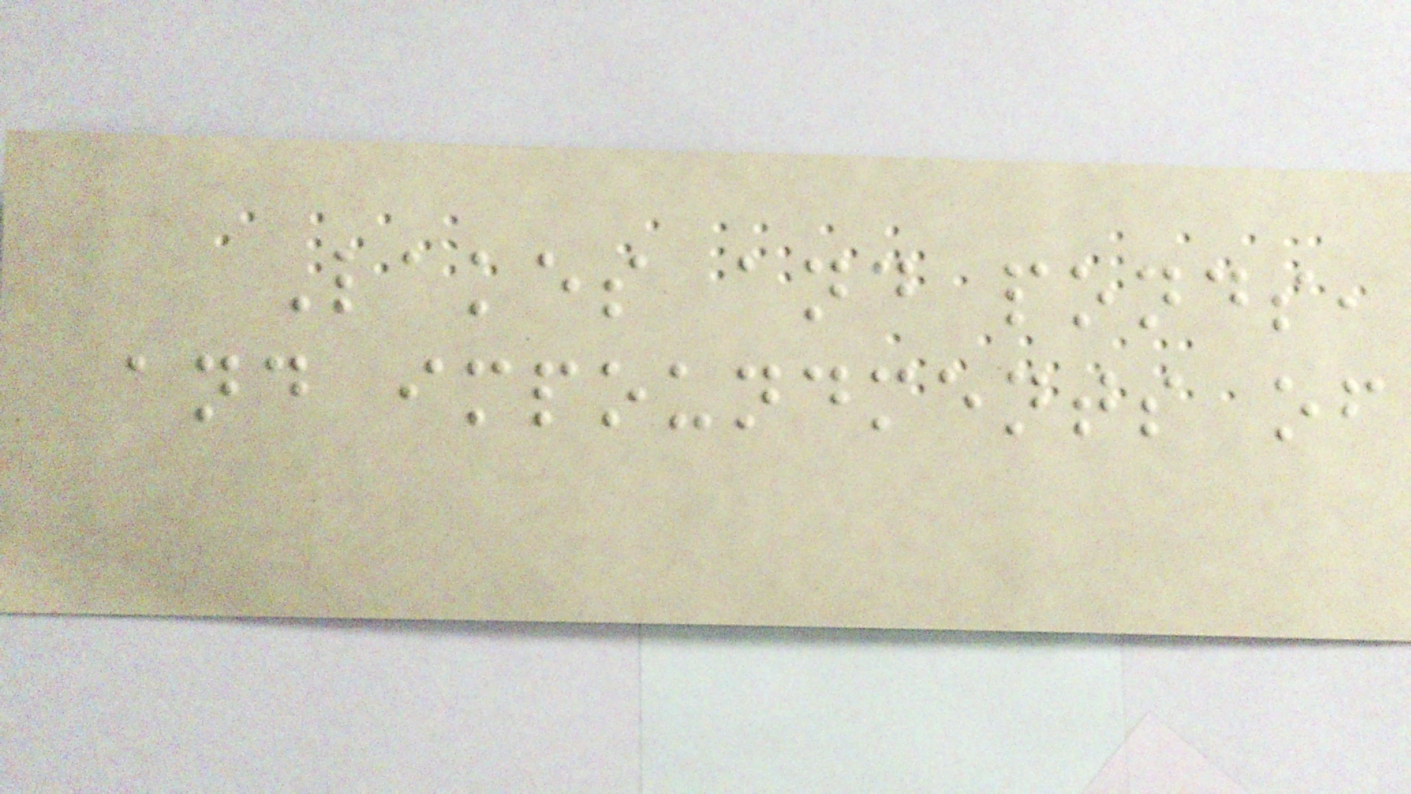Lakes and ponds,
and impoundments of
